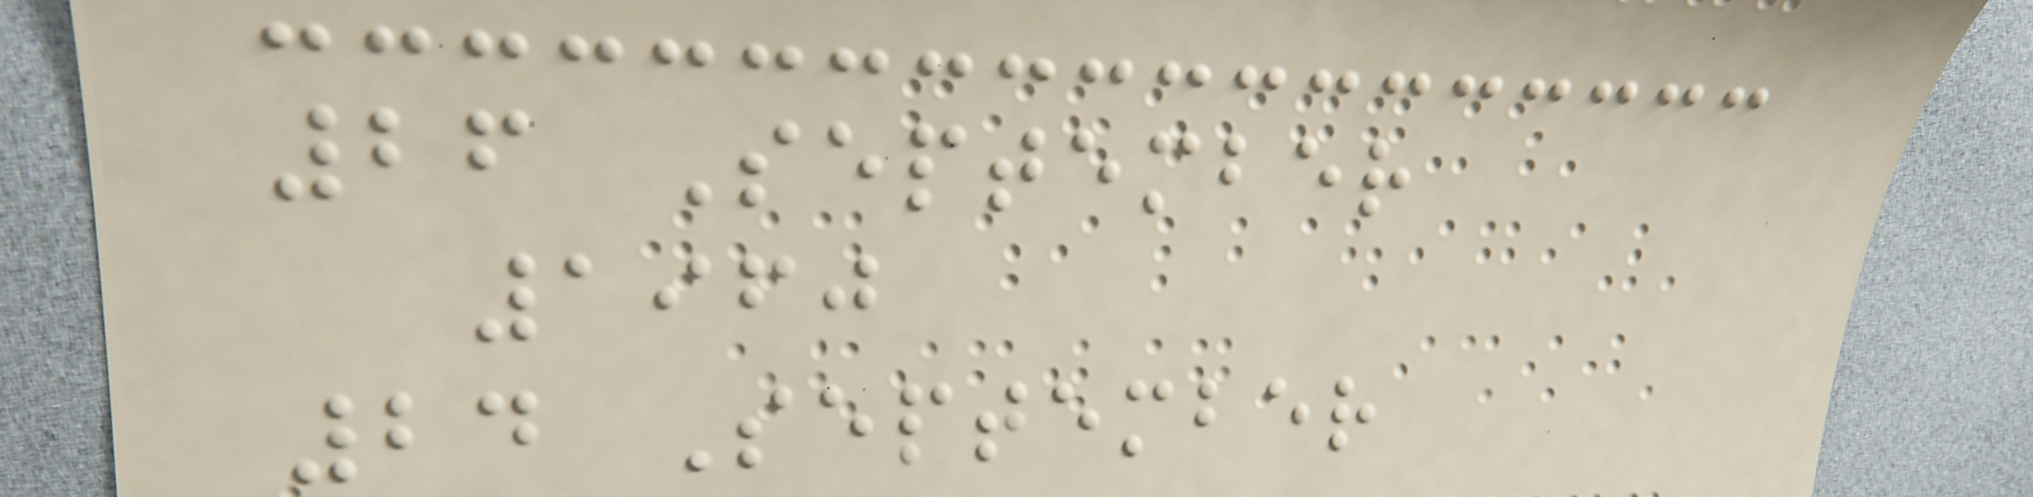26 September
1960
24 September
